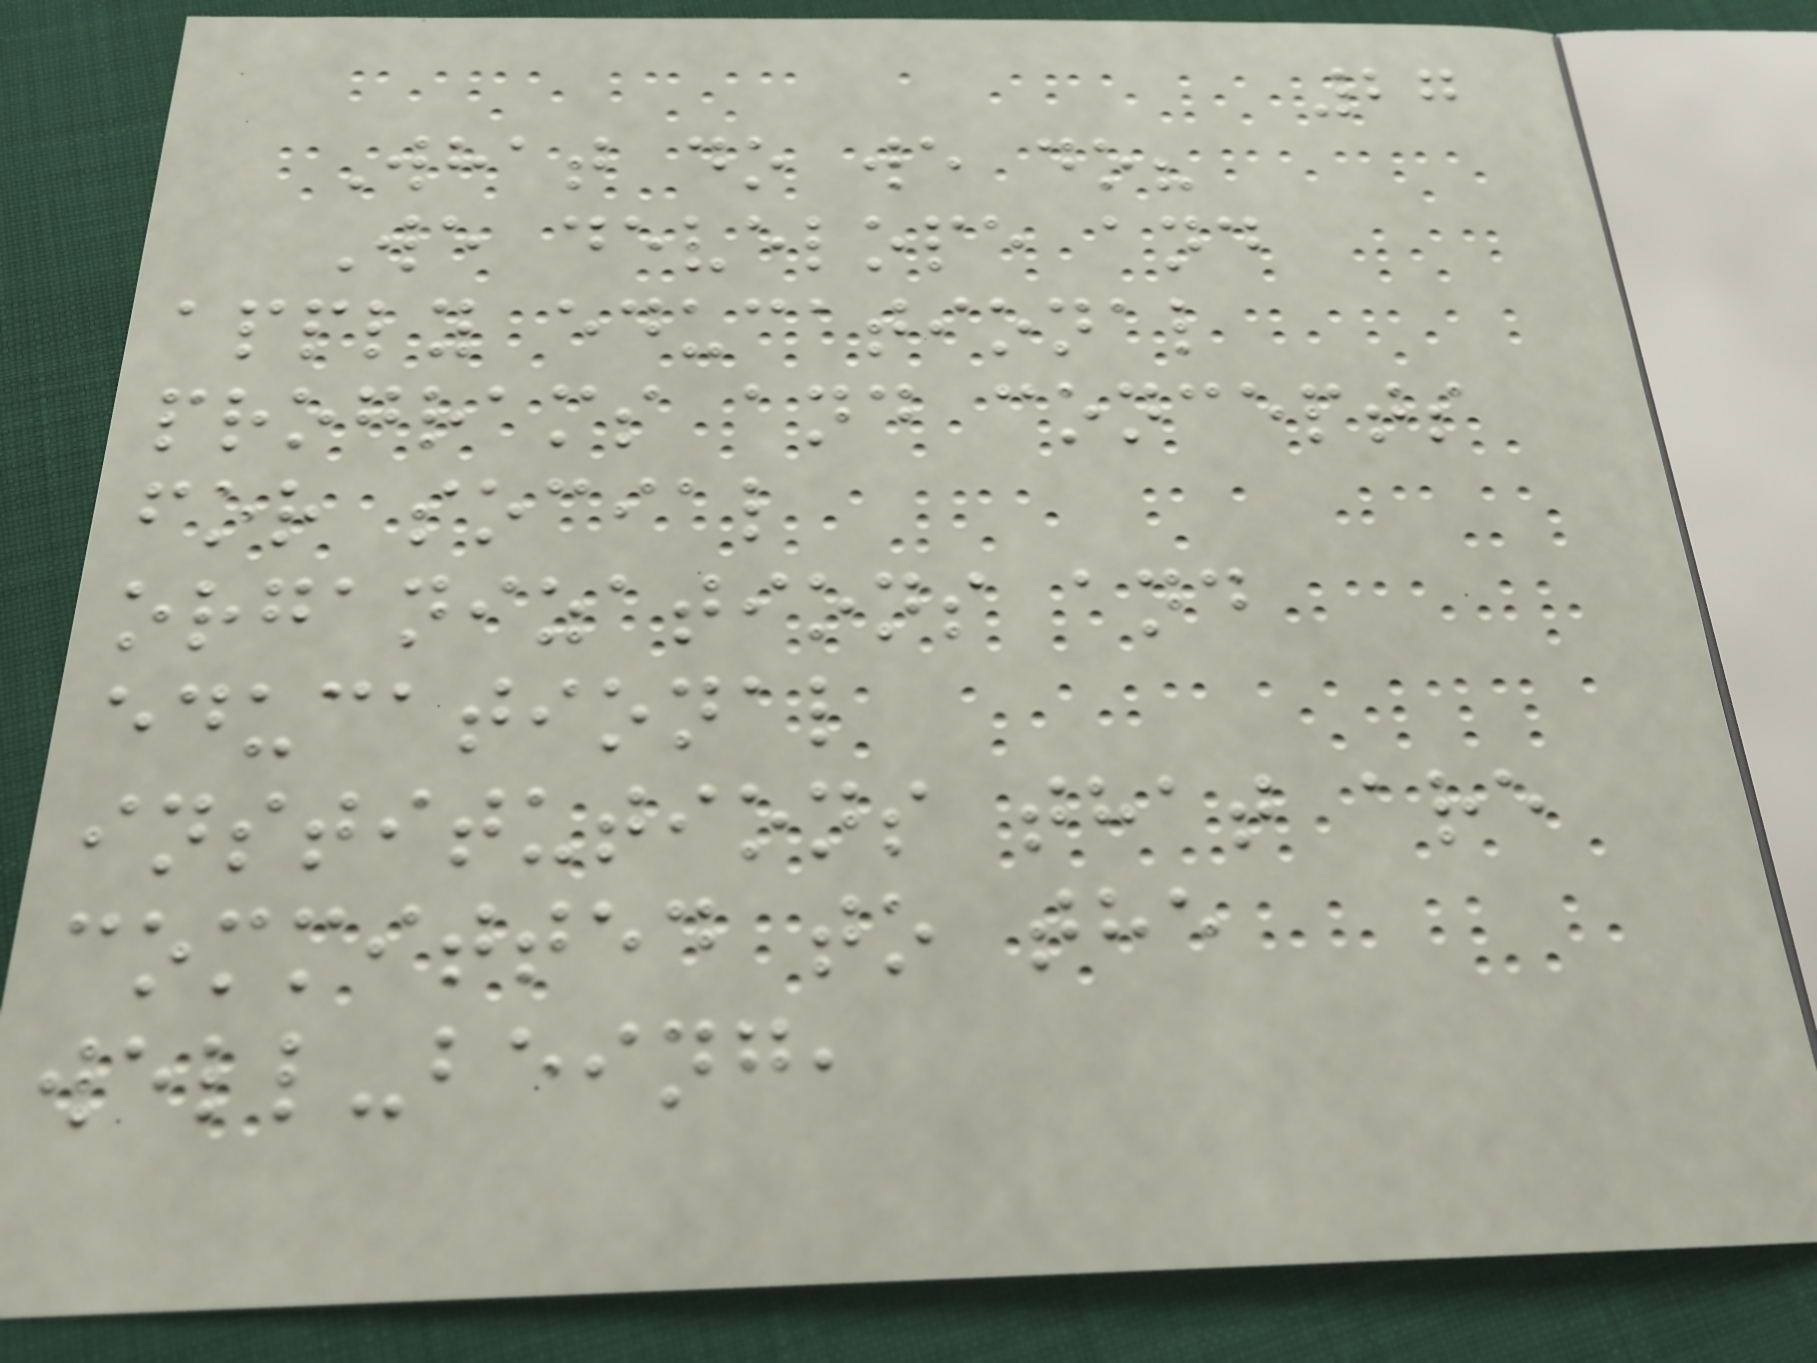27
What do we do?
We develope and
apply educational
programs and concepts
for social
organizations and
educational
institutions that are
committed to the
well-being,
